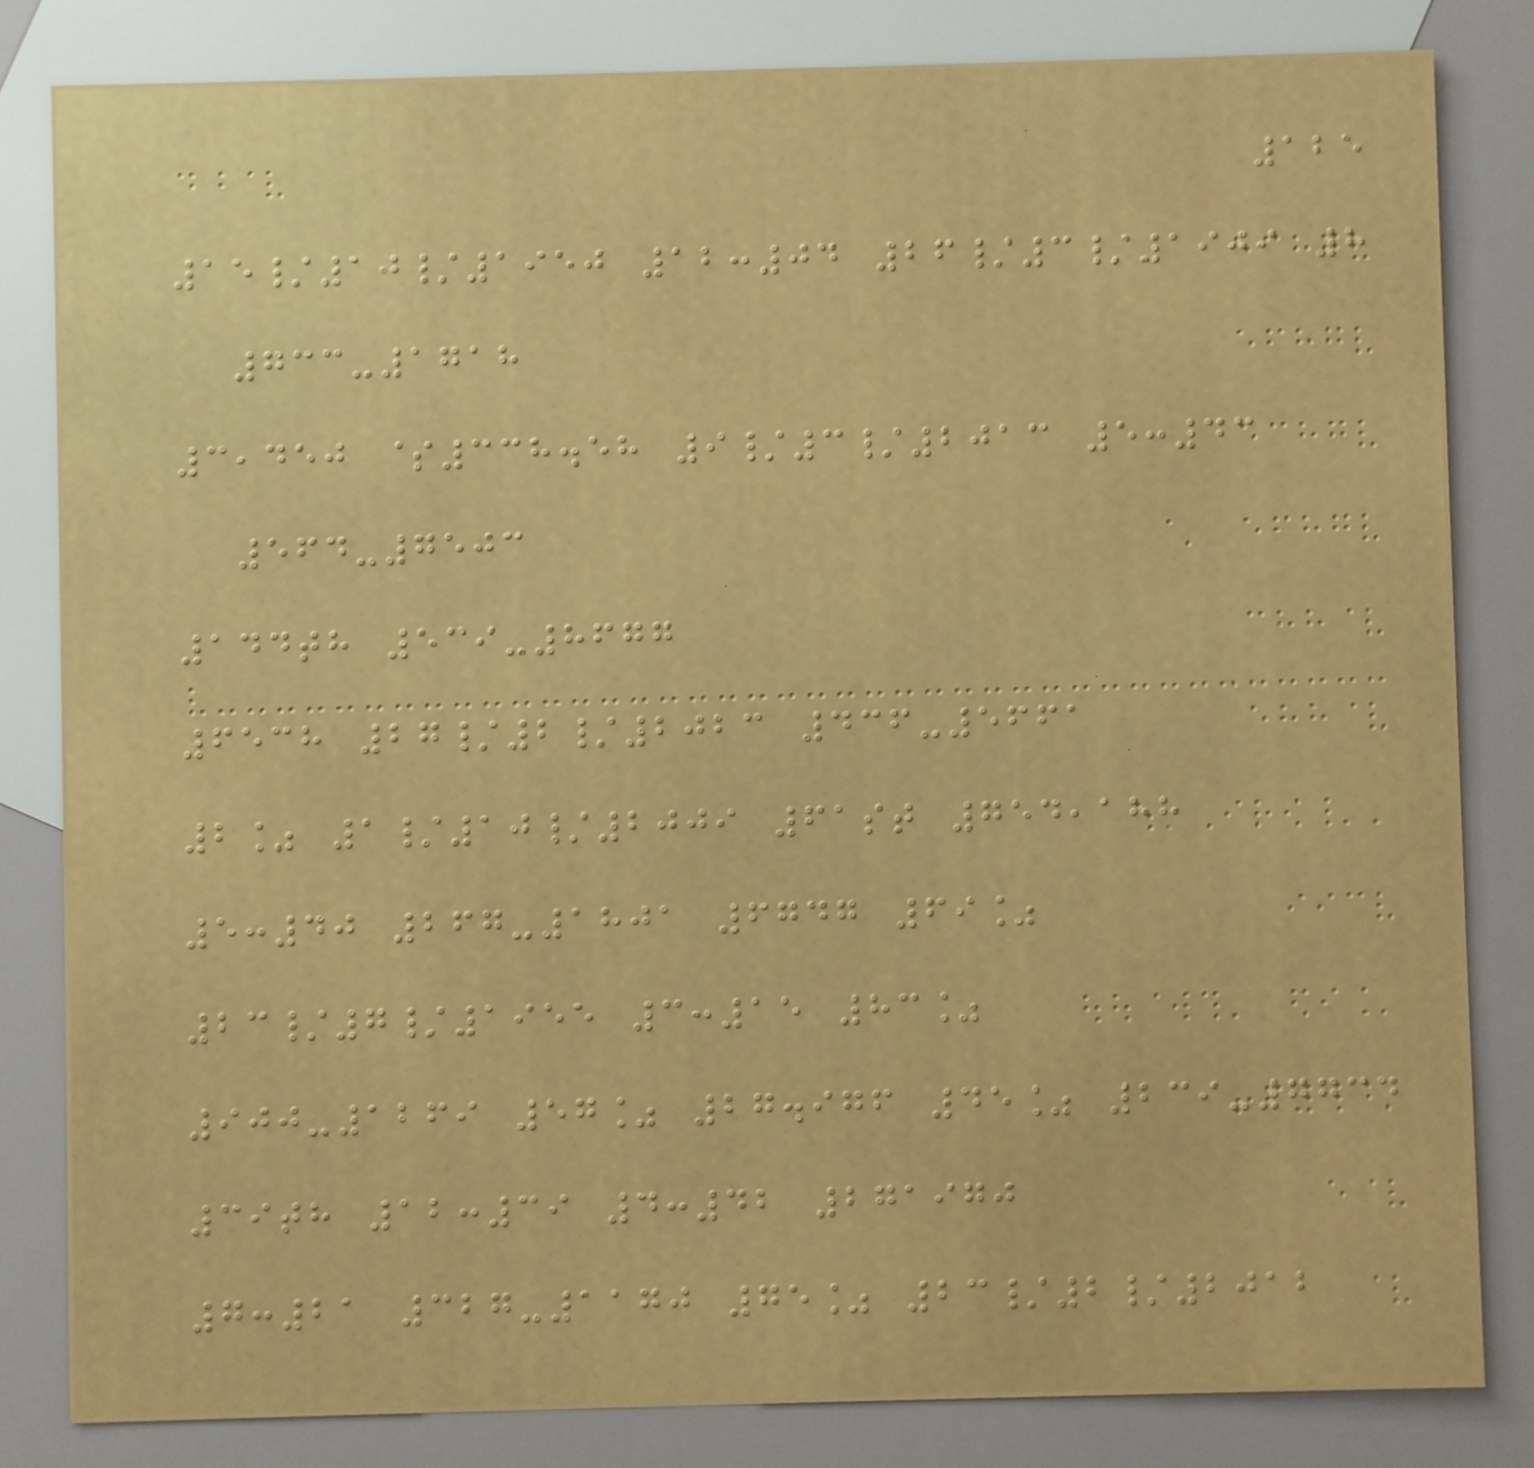125
15/10/1950 12:04 26/3/1909 8
733-1718
3,450 $338.58 9/3/2013 5:43
564-7503
144th 539-8677
6538 27/2/2023 436-5661
2% 1/10/2009 61st 754,188
5:40 267-1801 6747 69%
23/7/1955 3:15 83%
900-1269 57% 27.976 45% 239-7734
39th 12:39 4:42 271970
7:21 327-1170 75% 23/2/2012
